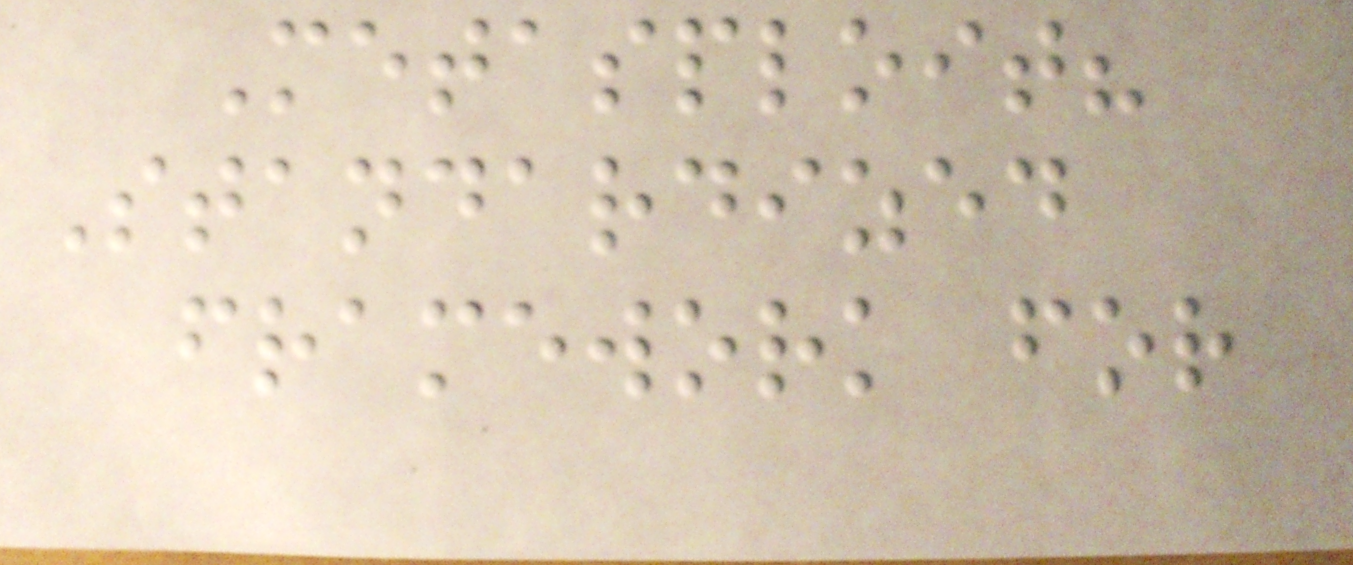Metasploit?
Standardized
framework for
